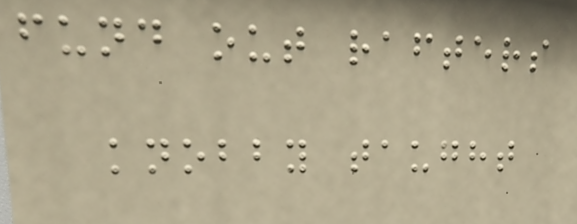fund out rafters
knobby taught
